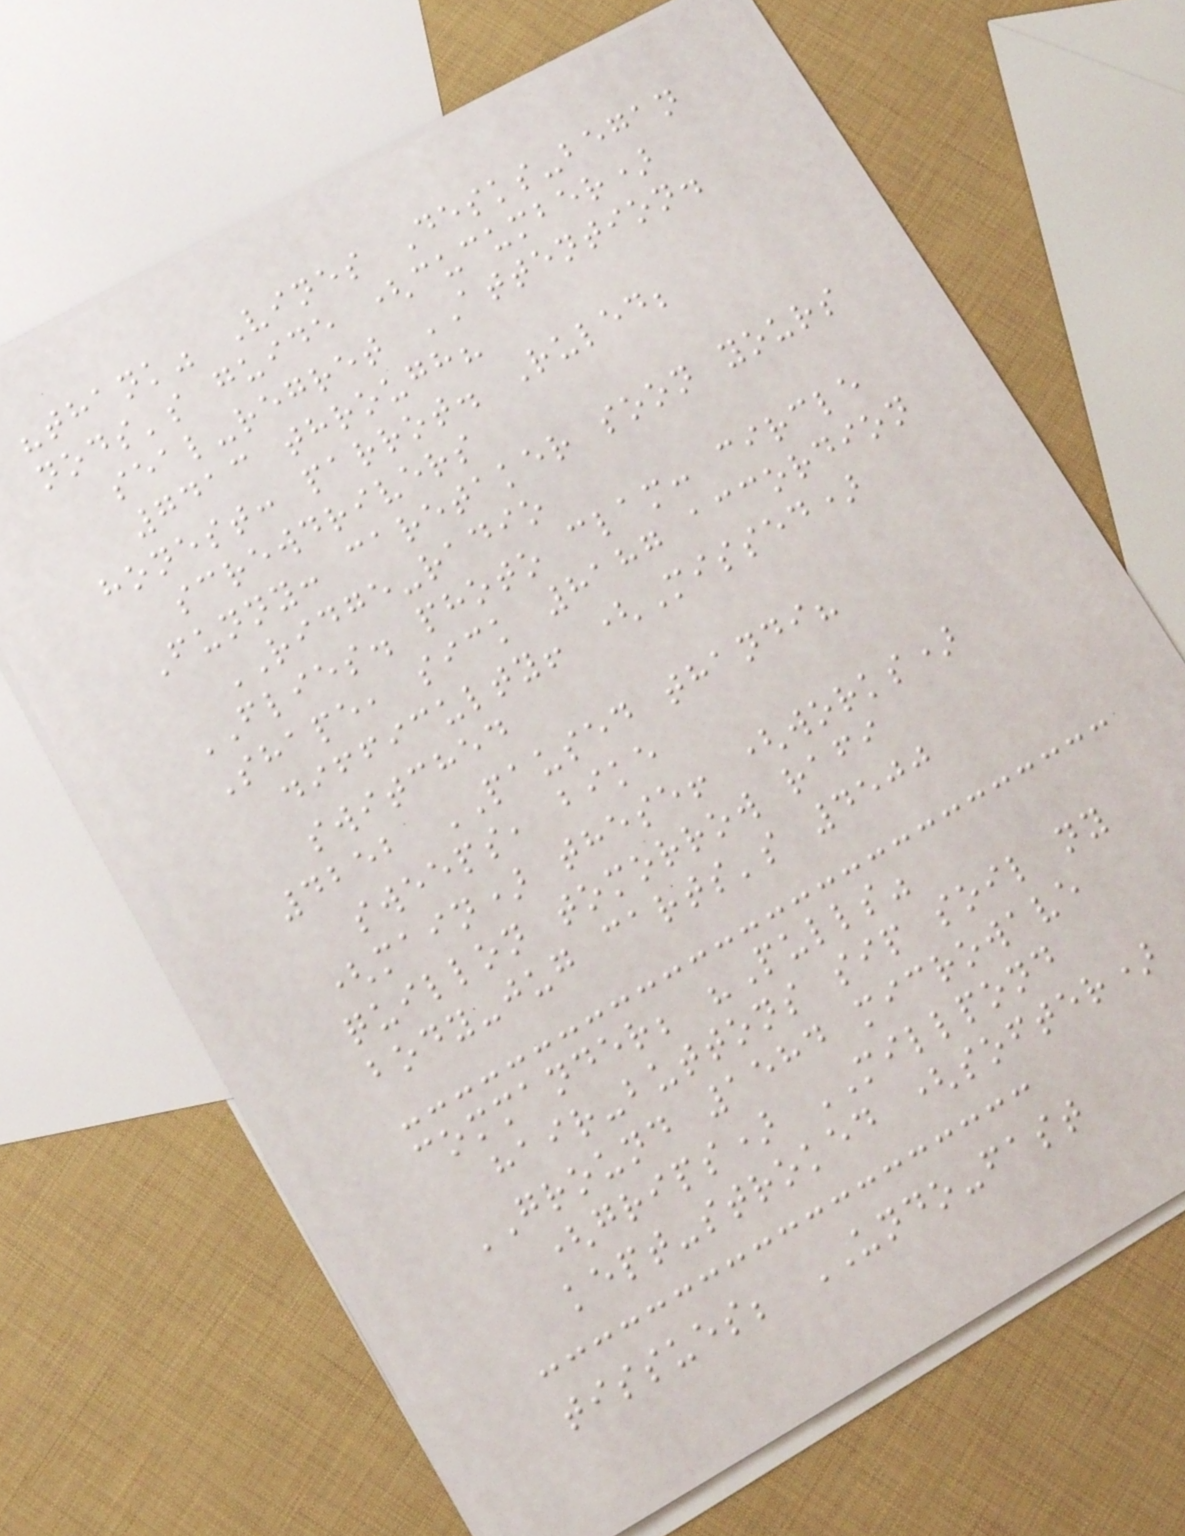"thank" Vines Desks-began
nods's guide (cucumber)
seal-regret ATTENTION.
7413 through?
honest: parrot. Ruled;
screwdrivers
Funny: caretaker soon yours
RIDGE-radio
FLIES. photo clam: circle
Shape, sick 8187 accordion
difficulty! (Missed)
switched
4252 PAUSED thandi?
sweeps, bike
(main) these! (works)
quillon tomorrow rafi
body-jug carts's 4500
commander; "Pulls"
hair-buttons sip soil ny
GROUND 1584 microwave
(grips) MILLPOND
kept-stroked (softer)
tissues; UNDO-fast
